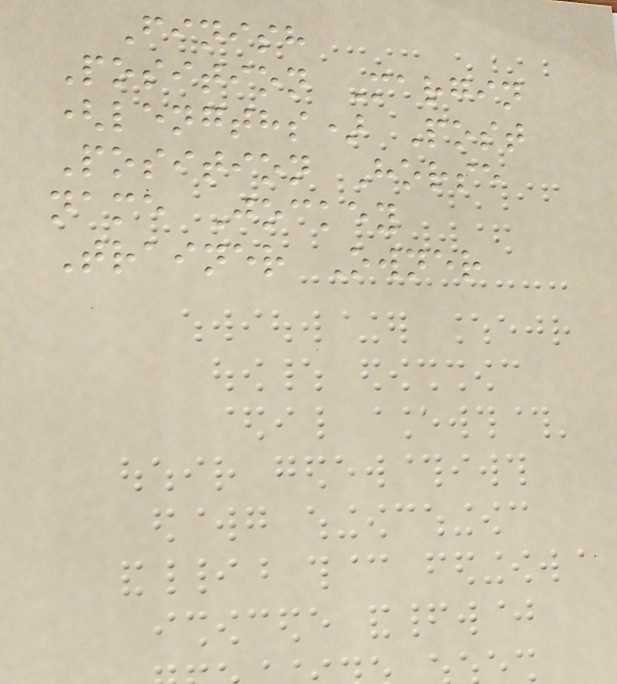Finish
Position Margin
(lengths) Post
Position Horse
name Jockey
Trainer Owner
